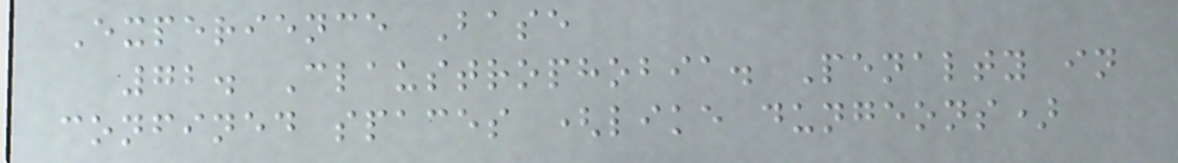Experience Base
72. Claustrophobia. Penalty in
confined spaces (like dungeons)
